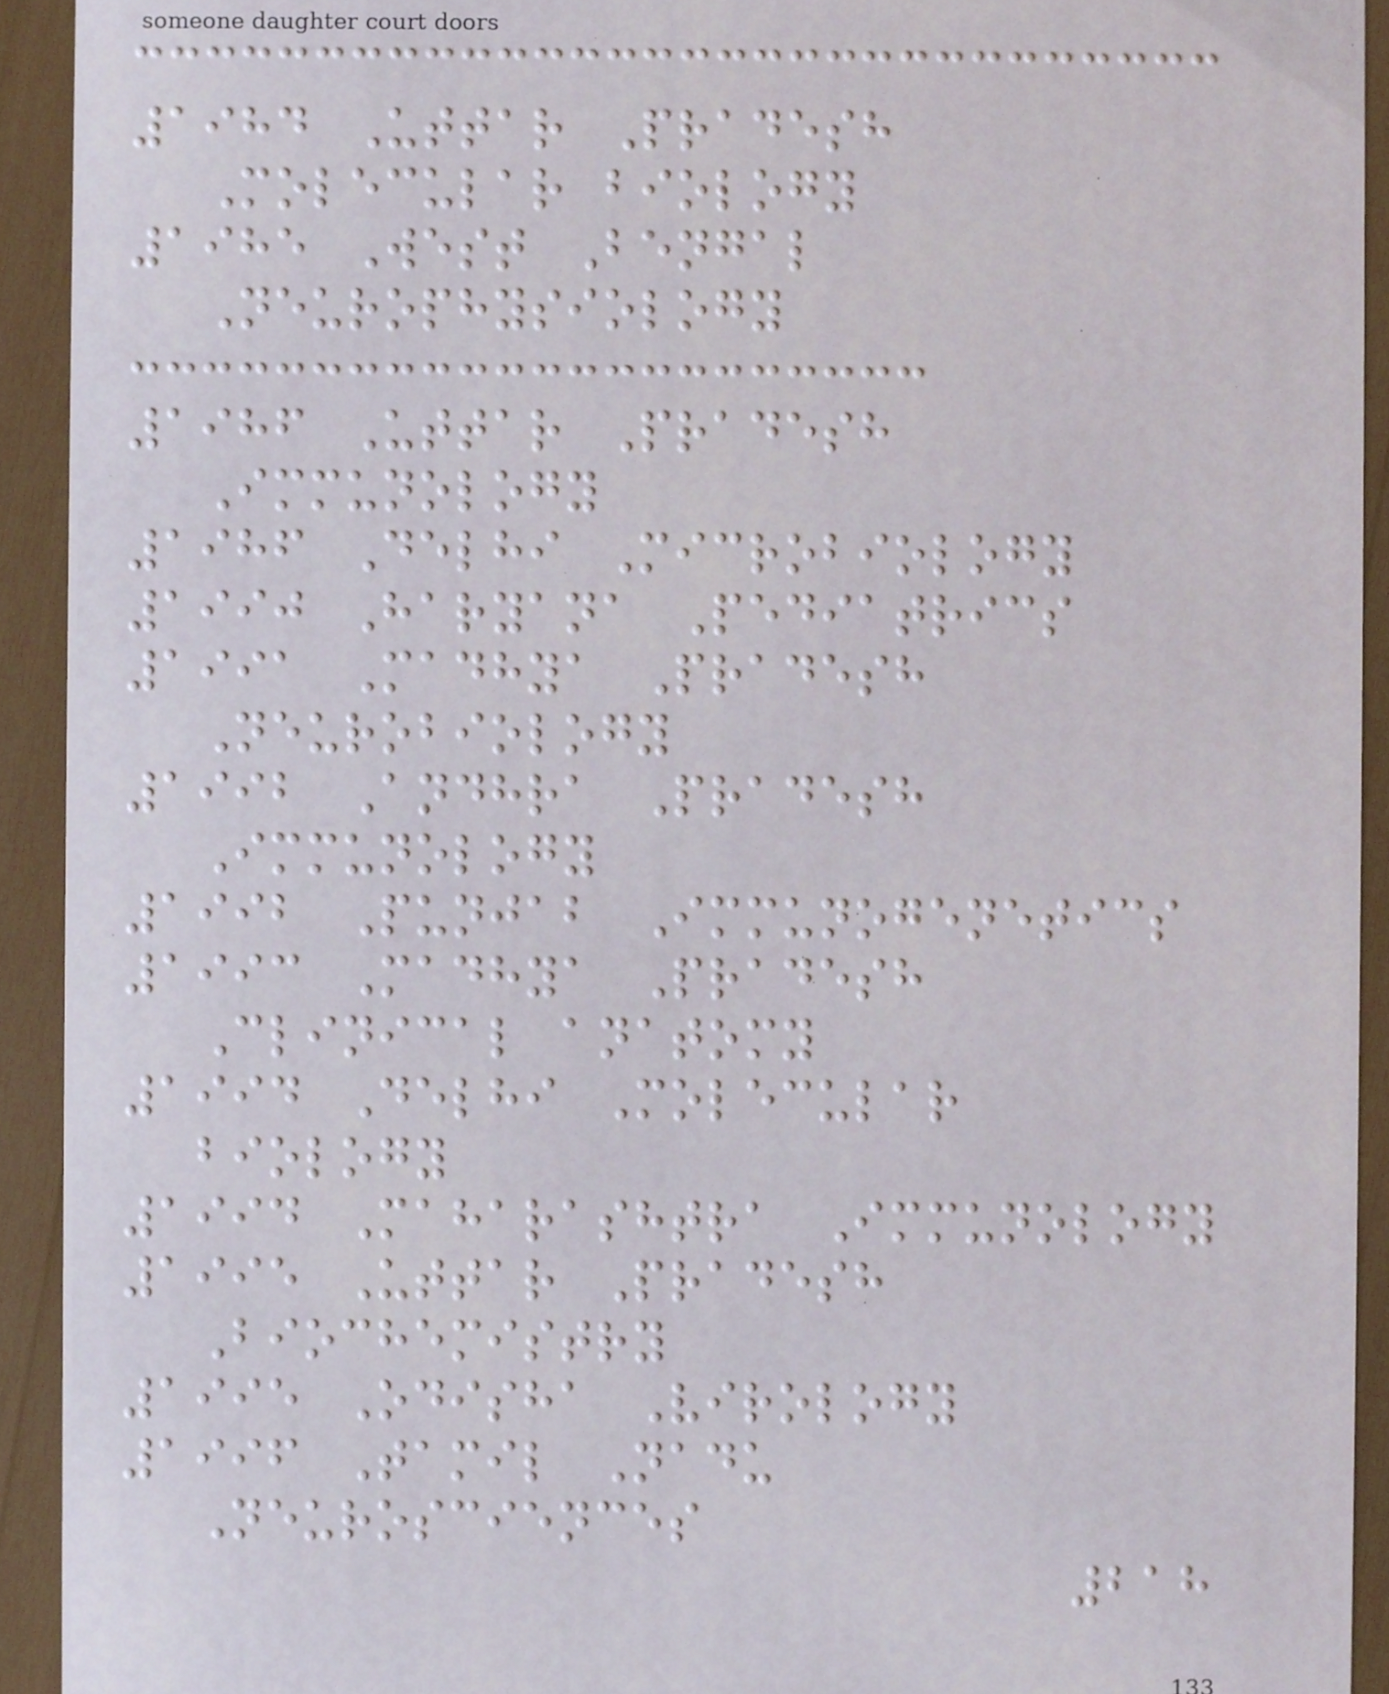1984 Uttar Pradesh
Molecular biology
1985 West Bengal
Neurophysiology
1986 Uttar Pradesh
Immunology
1986 Delhi Microbiology
1990 Haryana Pediatrics
1991 Madhya Pradesh
Neurobiology
1992 Andhra Pradesh
Immunology
1992 Punjab Immunogenetics
1993 Madhya Pradesh
Clinical anatomy
1994 Delhi Molecular
biology
1994 Maharashtra Immunology
1995 Uttar Pradesh
Biochemistry
1995 Odisha Virology
1996 Tamil Nadu
Neurosciences
218
